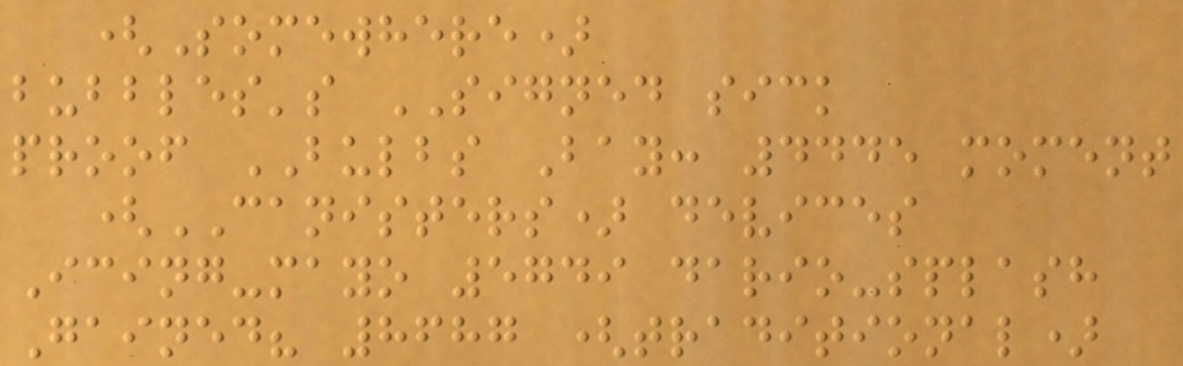(Somewhere)
bubbles's SIGNED sick
proof BULBS Bay: 4445 moment
(CANISTERS) devices
Icing-mayo 5749 dario-splash
Gained? 8687 (traditional)
